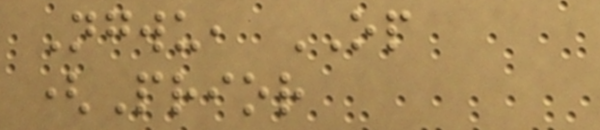Ngwu, OP
(Prior
